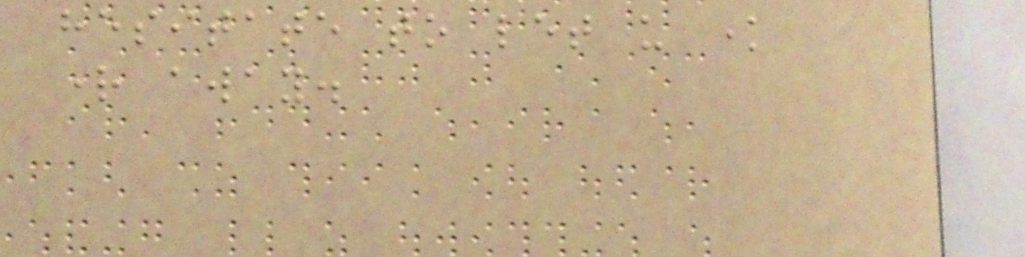hesitate to let us know
right away.
